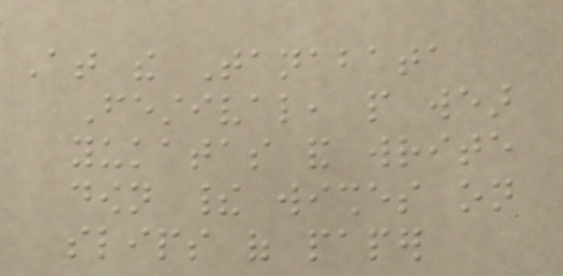At the Tanabata
Festival, people wear
yukatas and write
down their wishes on
slips of paper
